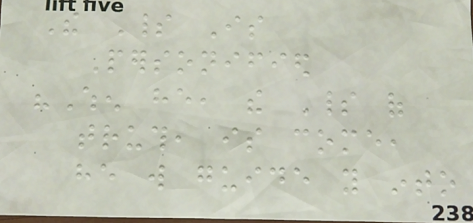The Spirit Is
Personified
"When he, the Spirit of
truth, is come,
he will guide you into
